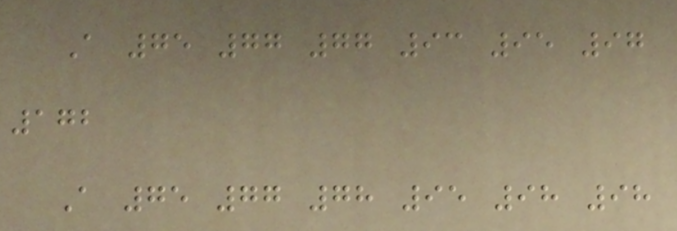A 75 77 77 93 95 97
172
A 75 77 78 95 98 98
